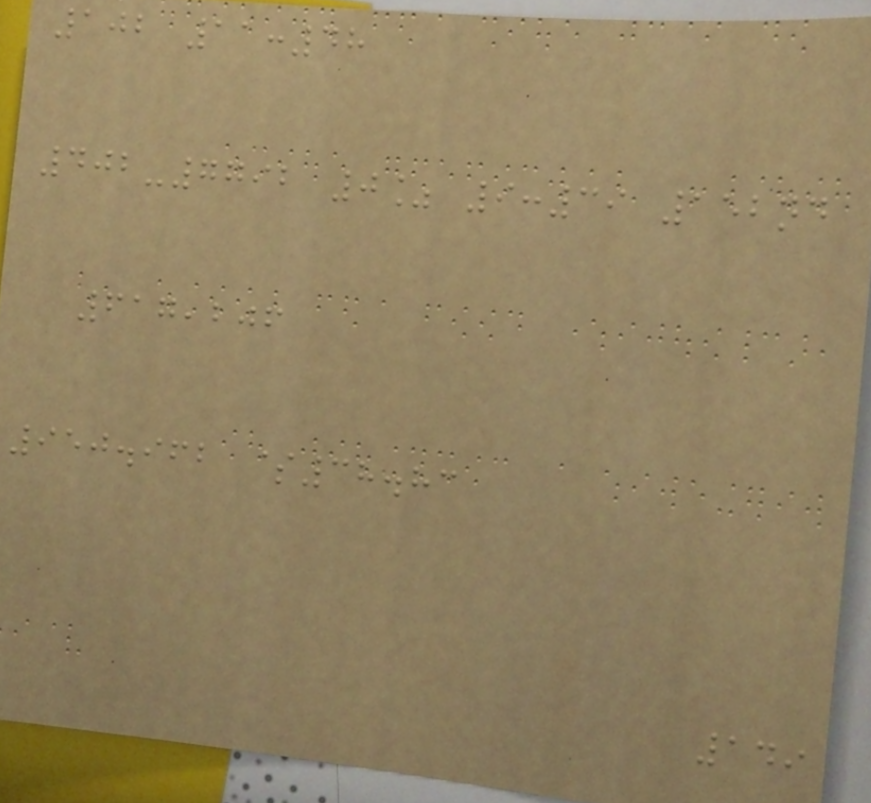102 11:48
402-7792 0% 9:39 152nd
617,206
950.962 $38.83
149
